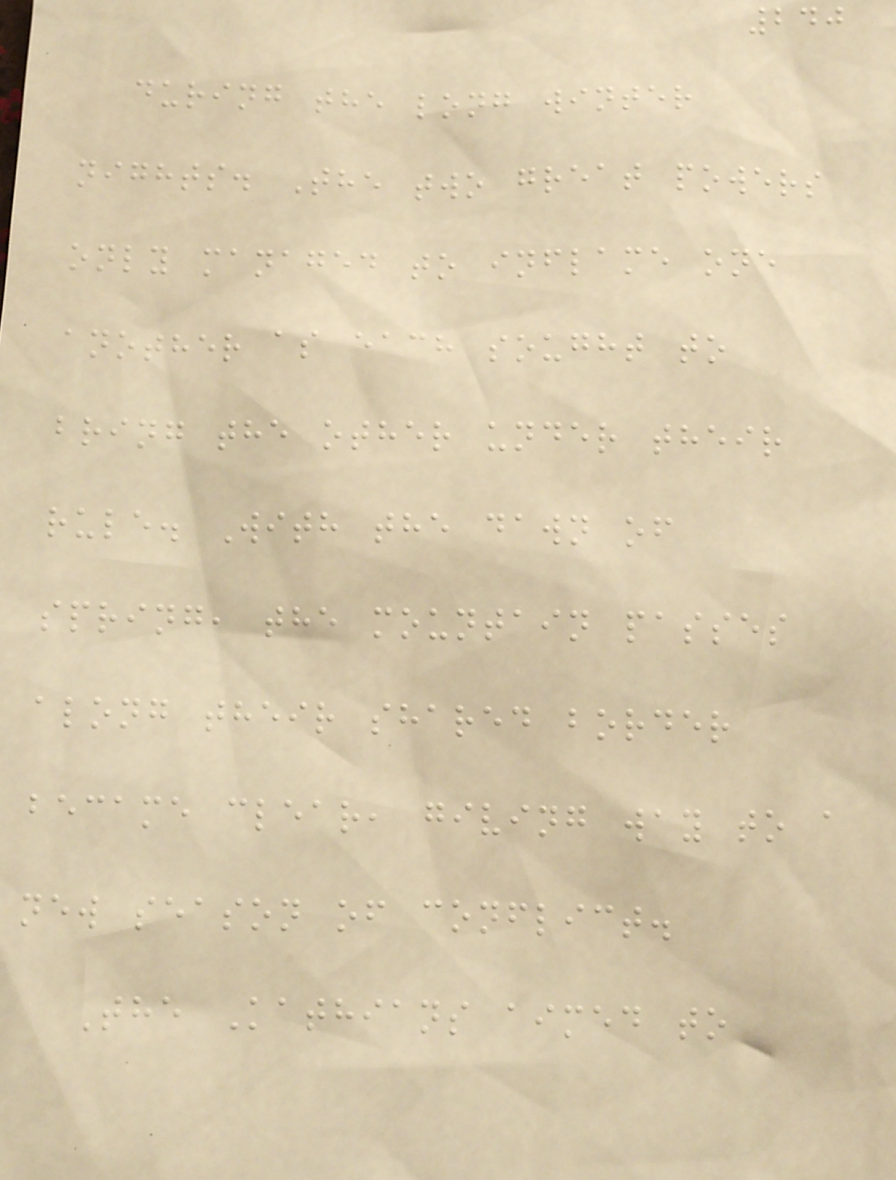240
during the long winter
nights. The two great powers
only managed to inflame one
another as each sought to
bring the other under their
rule. With the dawn of
spring, the mountain passes
along their shared border
became clear, giving way to a
new season of conflict.
The Kathians aimed to
